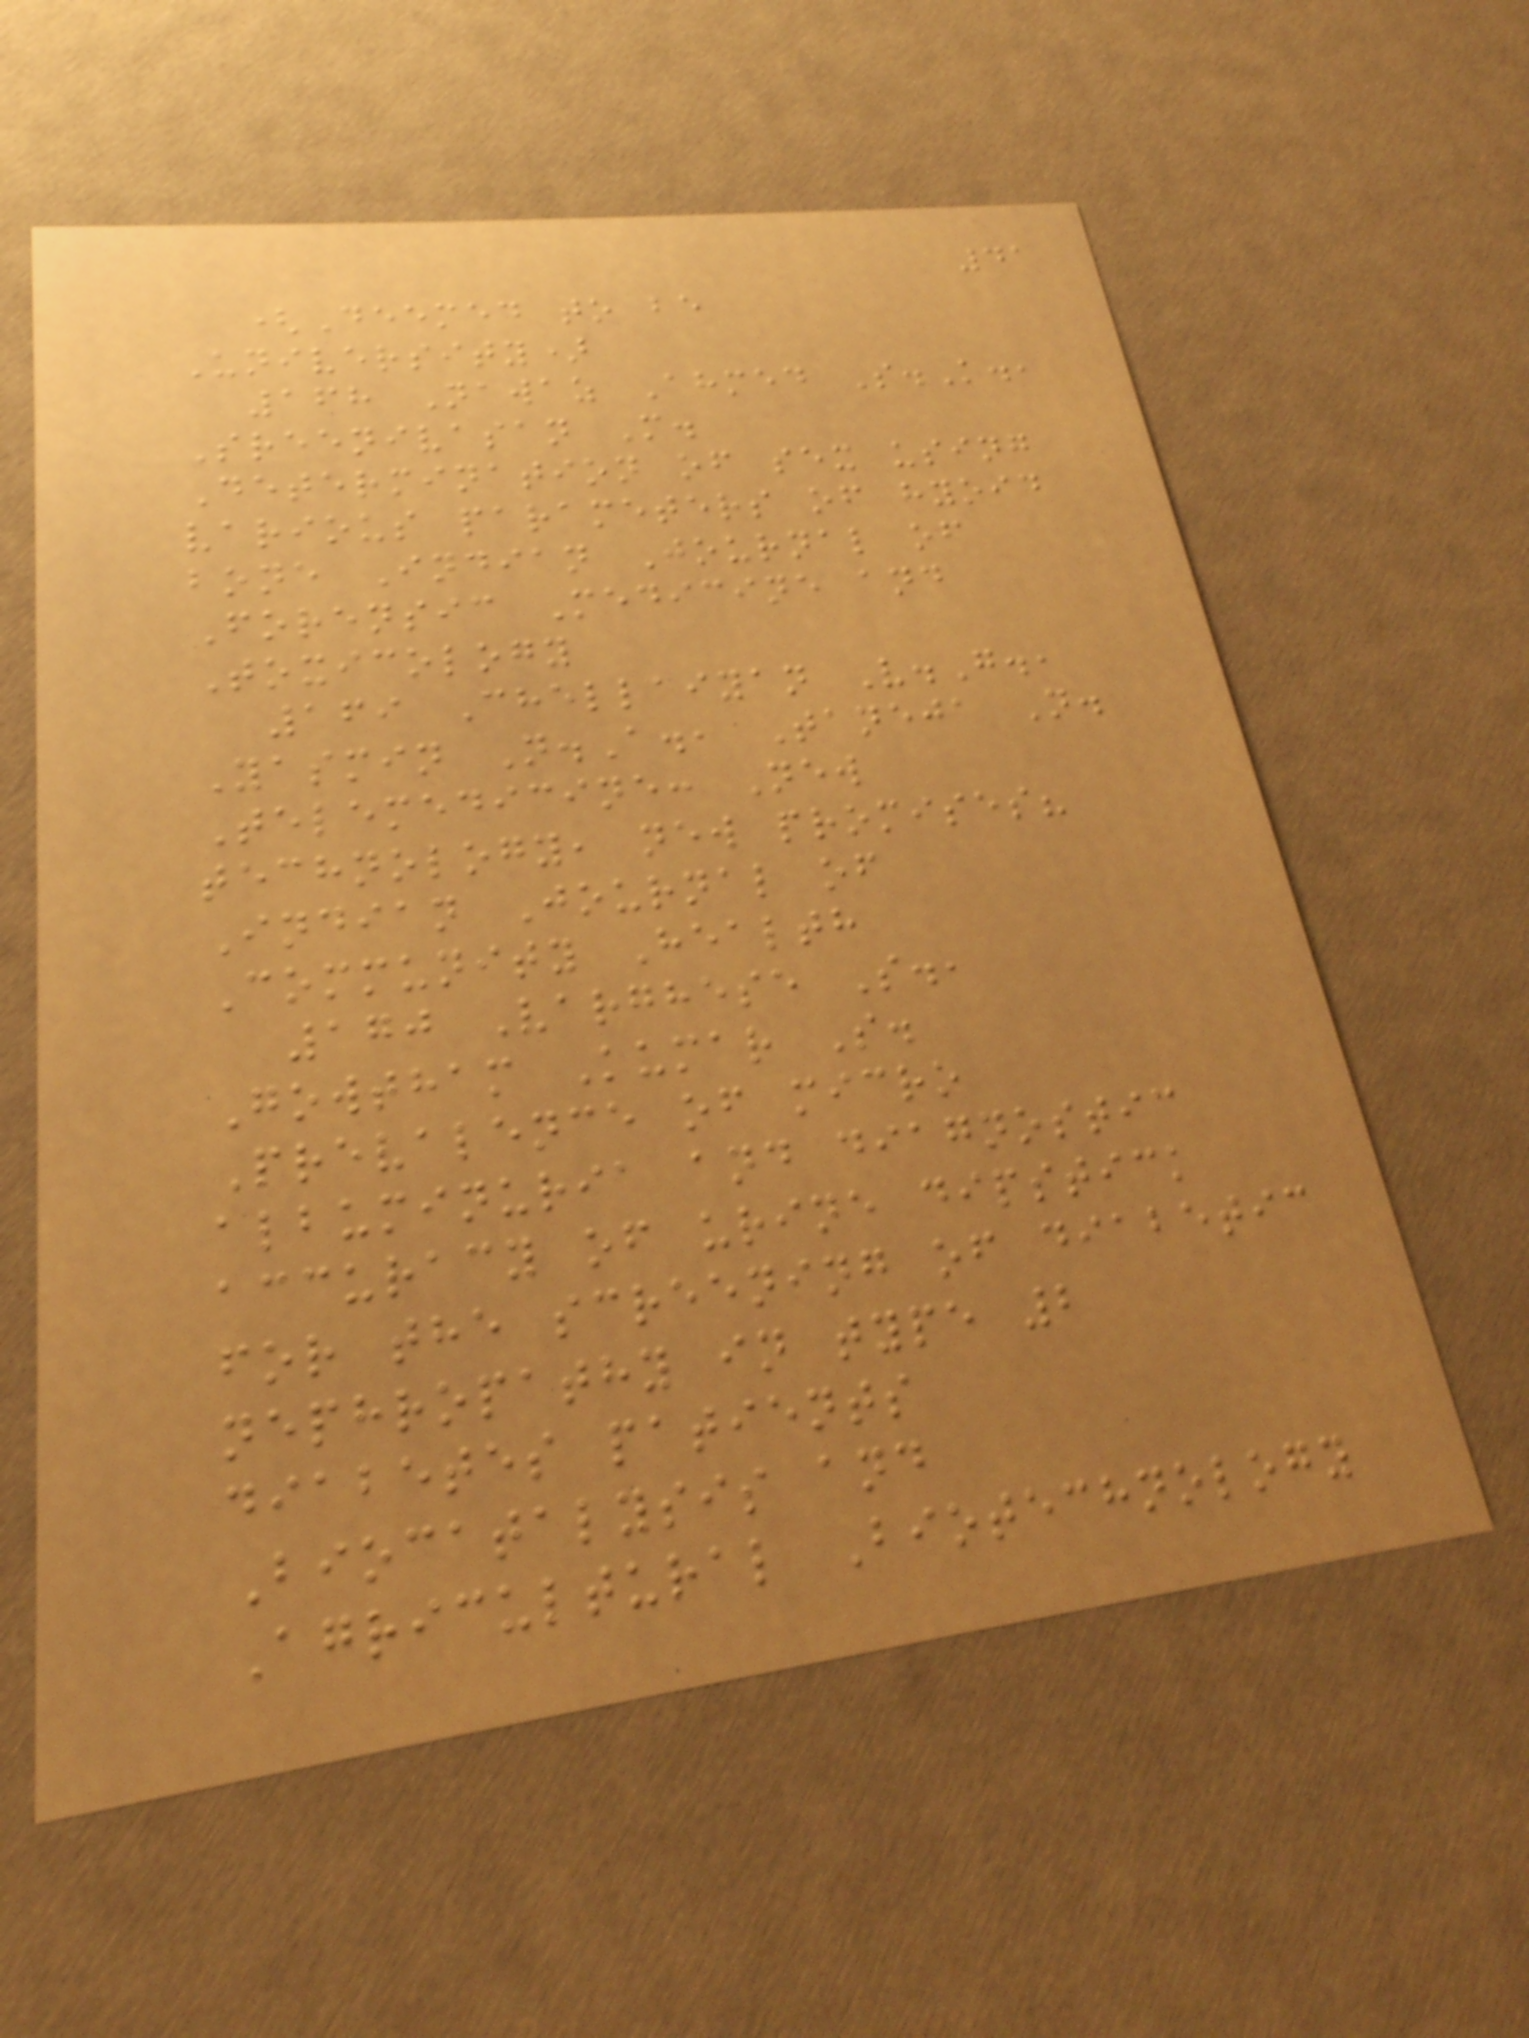41
(Deemed to be
University)
168 Nawaz Ahmed S.K.,
Sreenivasan M.
Determination of sex using
various parameters of hyoid
bone Indian Journal of
Forensic Medicine and
Toxicology
169 Chellaiyan V.G.,
Yasmin N.A., Taneja N.
Telemedicine: New
technology, new promises?
Indian Journal of
Community Health
170 Varghese S.,
Gowtham Kumar S.
Prevalence of micro
albuminuria and diagnostic
accuracy of urine dipstick
for the screening of diabetic
nephropathy in type 2
diabetes patients
Biocatalysis and
Agricultural Biotechnology
